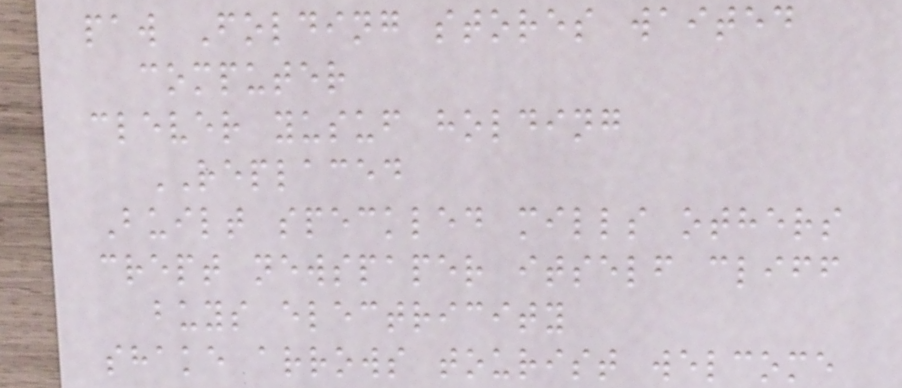paw Folding stores waited
computer
clever yusuf holding
REPLACED
Built speckled mills others
crept newspaper itself cliff
buys electricity
shake arrows tourist welcome
